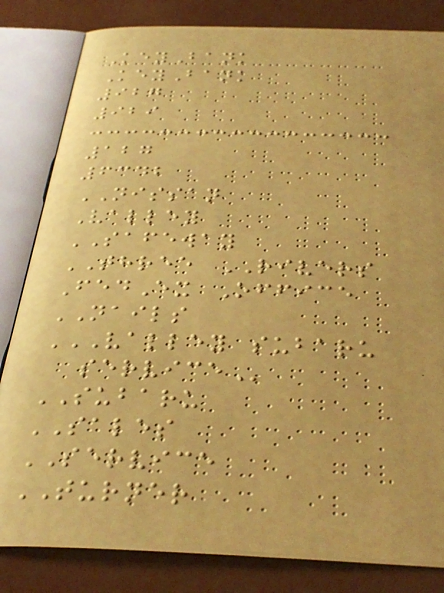KeyBank
KeyBank
927
929
127
6342
NISSAN
Valley
SAFEWAY
THREE RIVERS
FedEx Office
NAILS
VALLEY SUBARU
SERVICE
SUBARU
SALES
SERVICE
TURNER
